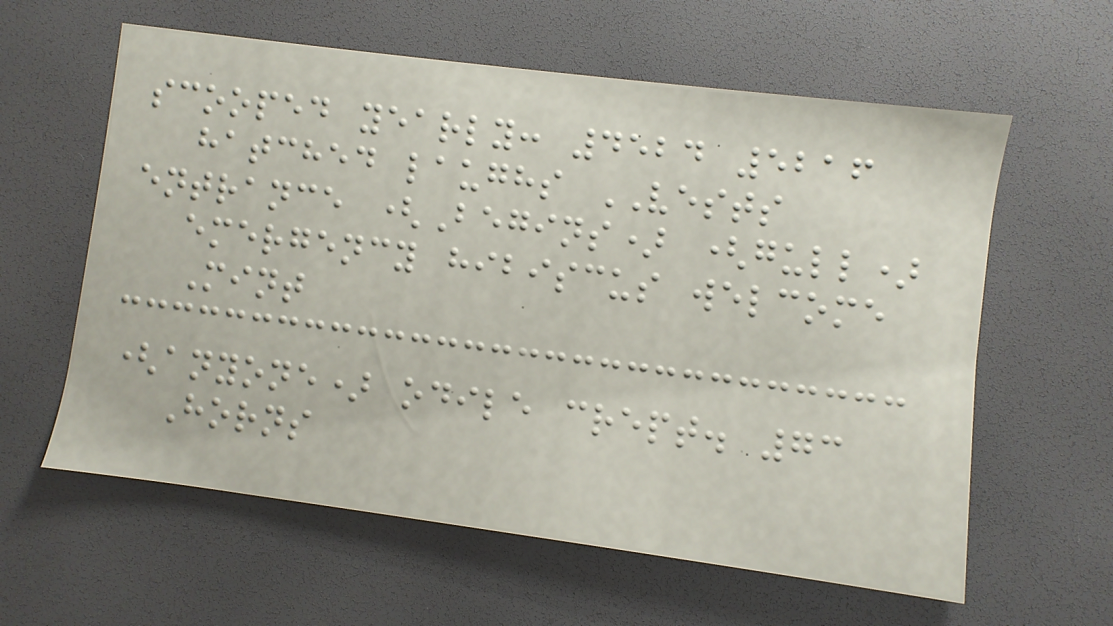scooped yearly: 4524 5216
hatched laughs VESTS
entrance (Begins) (gull)
emergency hibiscus welcome
Mint
(anyone) odile crept. 73
Horns
